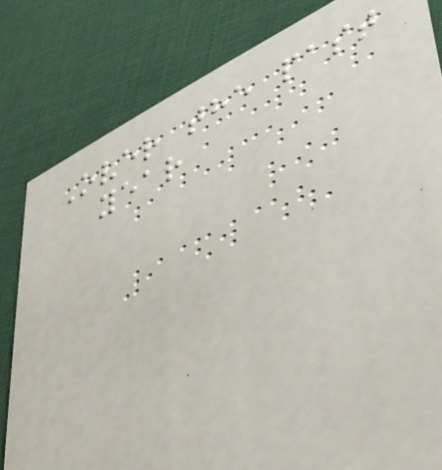Over the past
year
